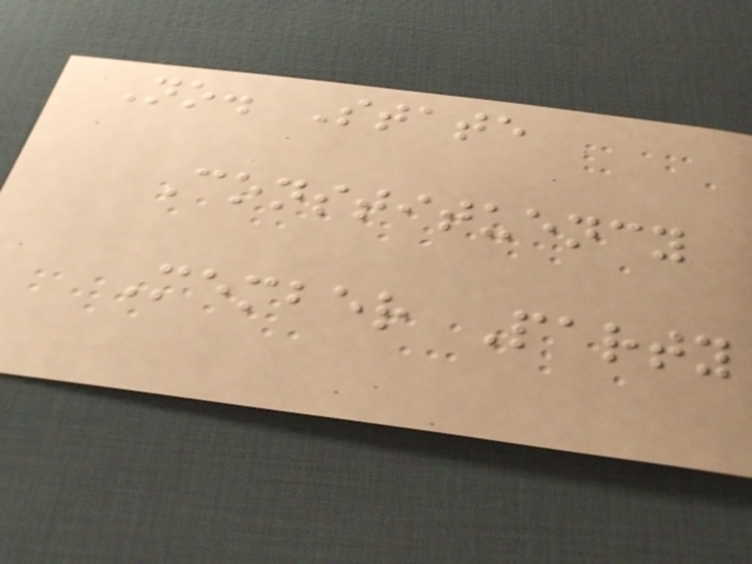No. State
Constituency
Member Party
